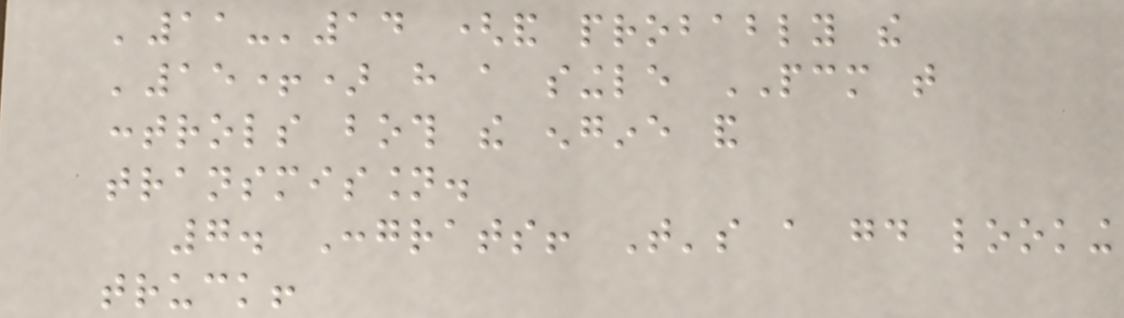'11-'14 (and probably the
'15+) have a single PCM that
controls both the engine and
transmission.
7. Congrats! That's a good looking
truck!
